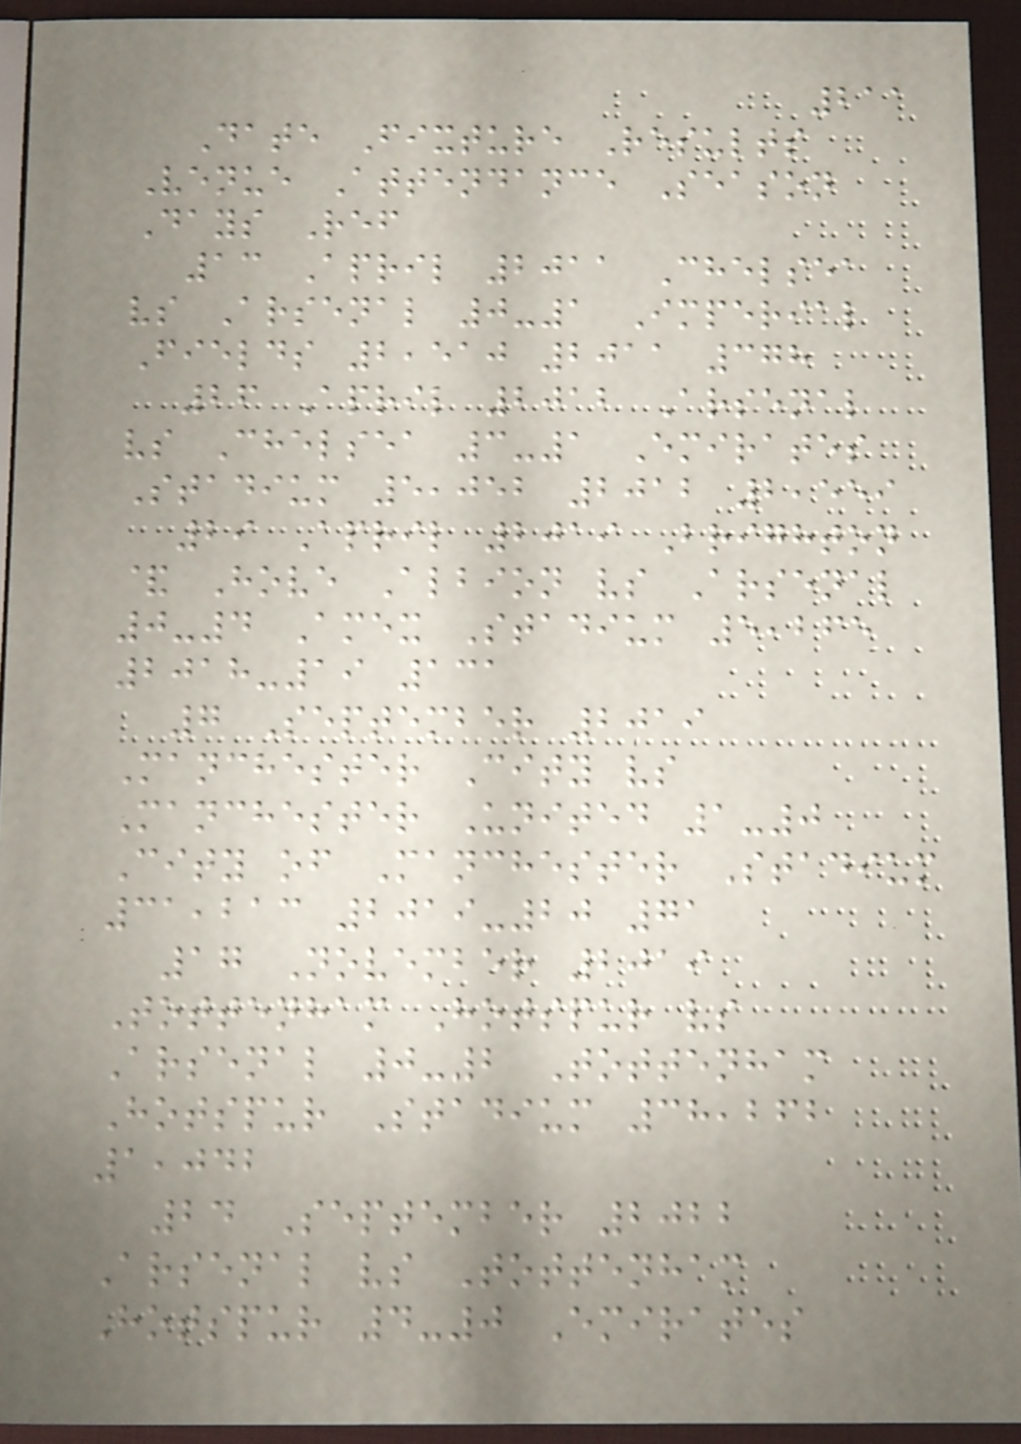211
Date Fixture Results
Venue Attendance Season
Days Ref
13 April 2011 Chelsea
vs Arsenal 0-1 Imperial
Fields 2,510 2011 378
26 April 2012 Arsenal
vs Chelsea 3-1 Emirates
Stadium 5,052 2012 2,559
29 April 2019 Brighton
& Hove Albion vs Arsenal
0-4 Amex Stadium 5,265
2018-19 131
7 September 2019
Manchester City vs
Manchester United 1-0
City of Manchester Stadium
31,213 2019-20 71
17 November 2019
Tottenham Hotspur vs
Arsenal 0-2 Tottenham
Hotspur Stadium 38,262
1,042
24 September 2022
Arsenal vs Tottenham
Hotspur 4-0 Emirates
